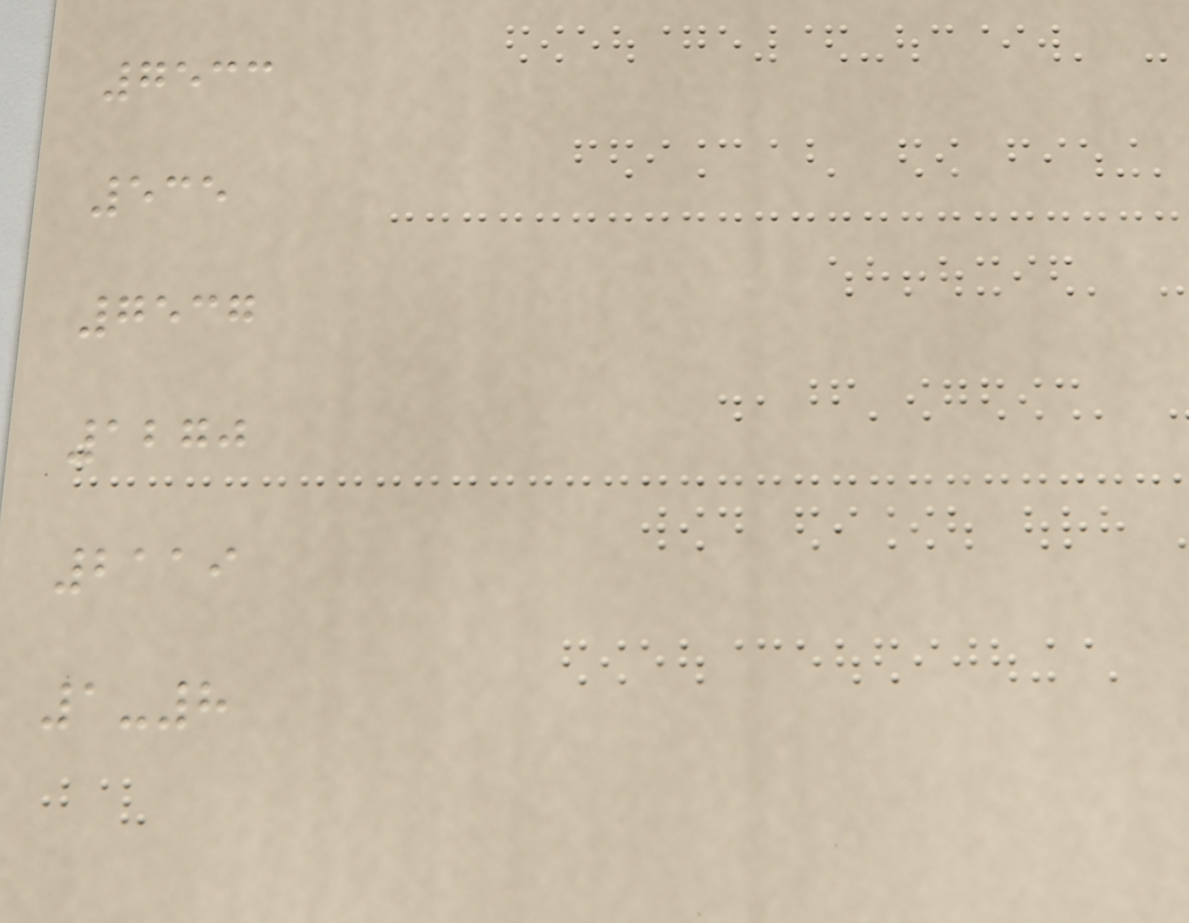7533
535
7537
1270
2119
1-8
